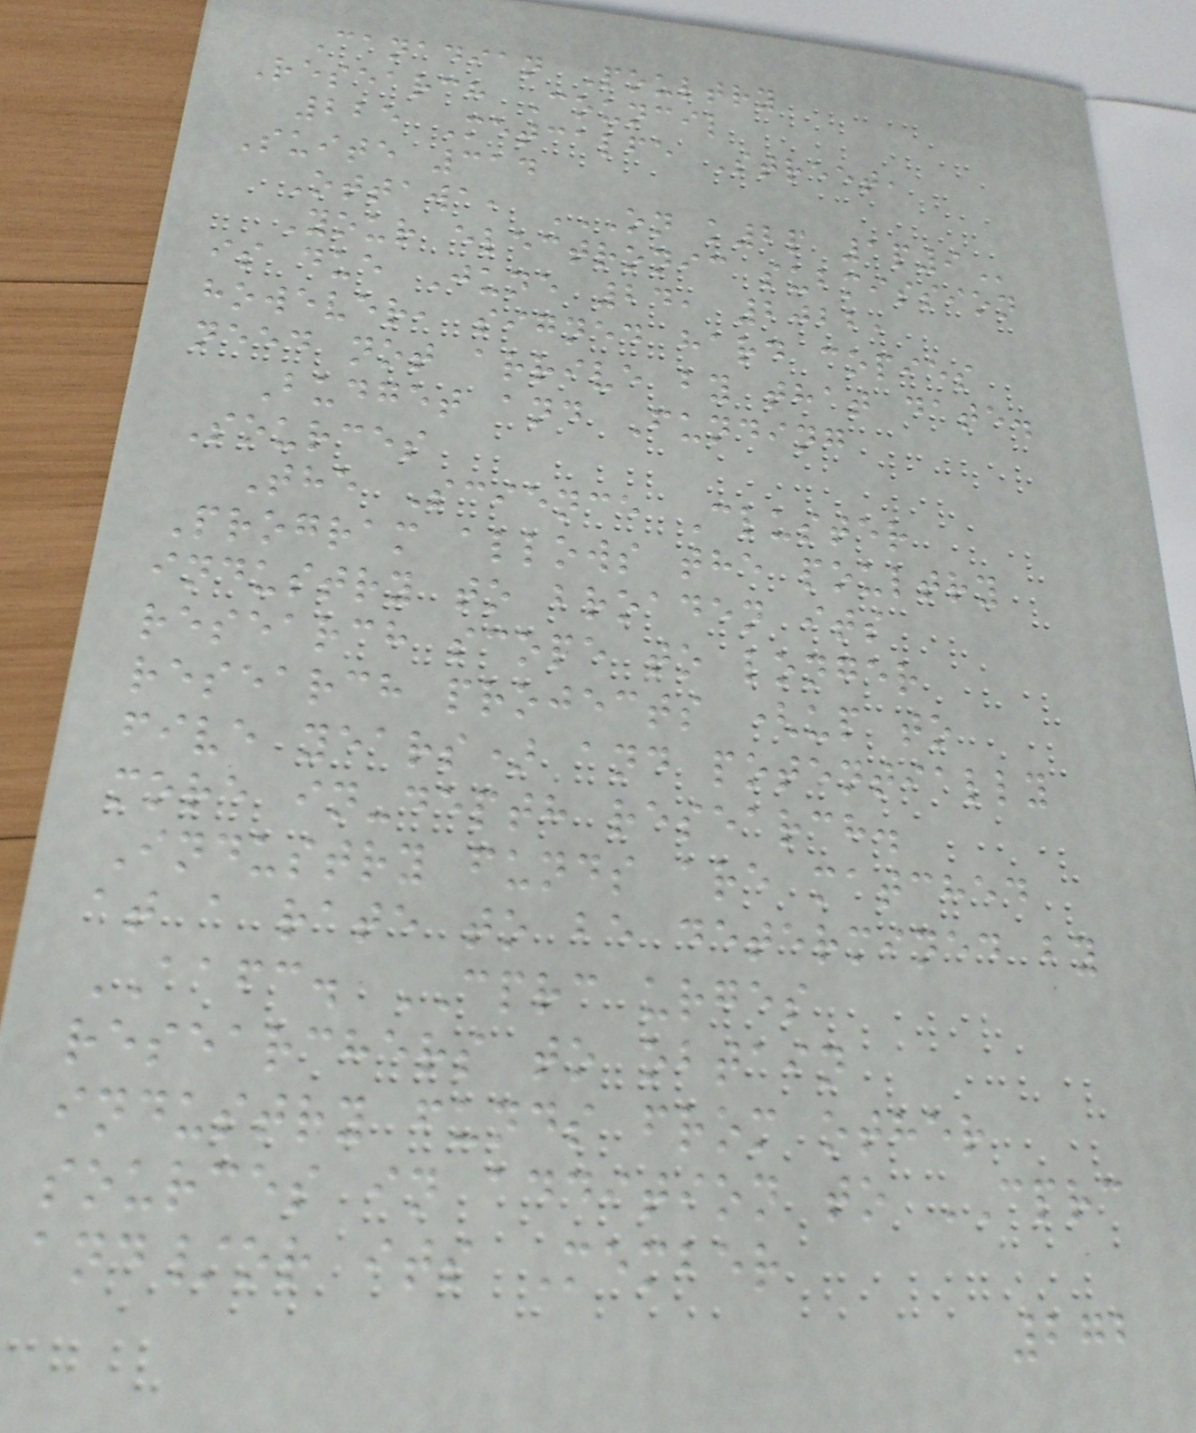Canadian Poultry
Research Council
225 Metcalfe Street,
Suite 314
Ottawa, ON K2P 1P9
Your electronic submission
is due June 24, 2022,
however, signed hard copies
need not arrive by that date.
Budget and Funding
Sources
The Science Cluster
Program allows the poultry
industry to broaden its
research scope to longer
research projects (up to
five years) and potentially
more in-depth research.
Industry funds are matched
at a rate to be determined by
AAFC. CPRC urges
researchers to obtain
industry funds from other
sources in addition to CPRC
and/or its Member
272
